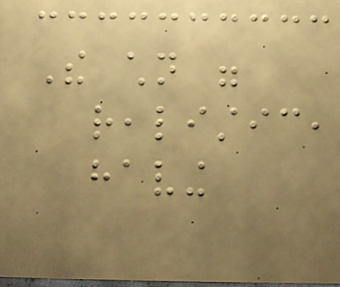The children were
realistic,
having
